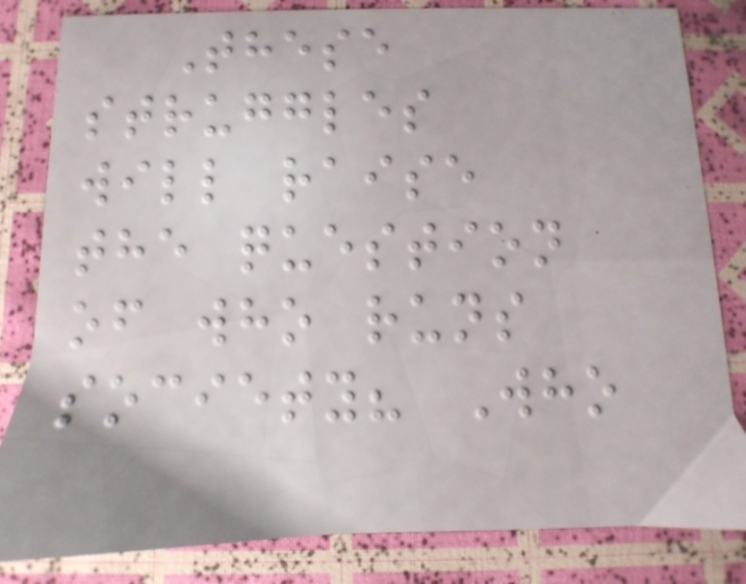These
struggles
will raise
the question
of who runs
society? Who
